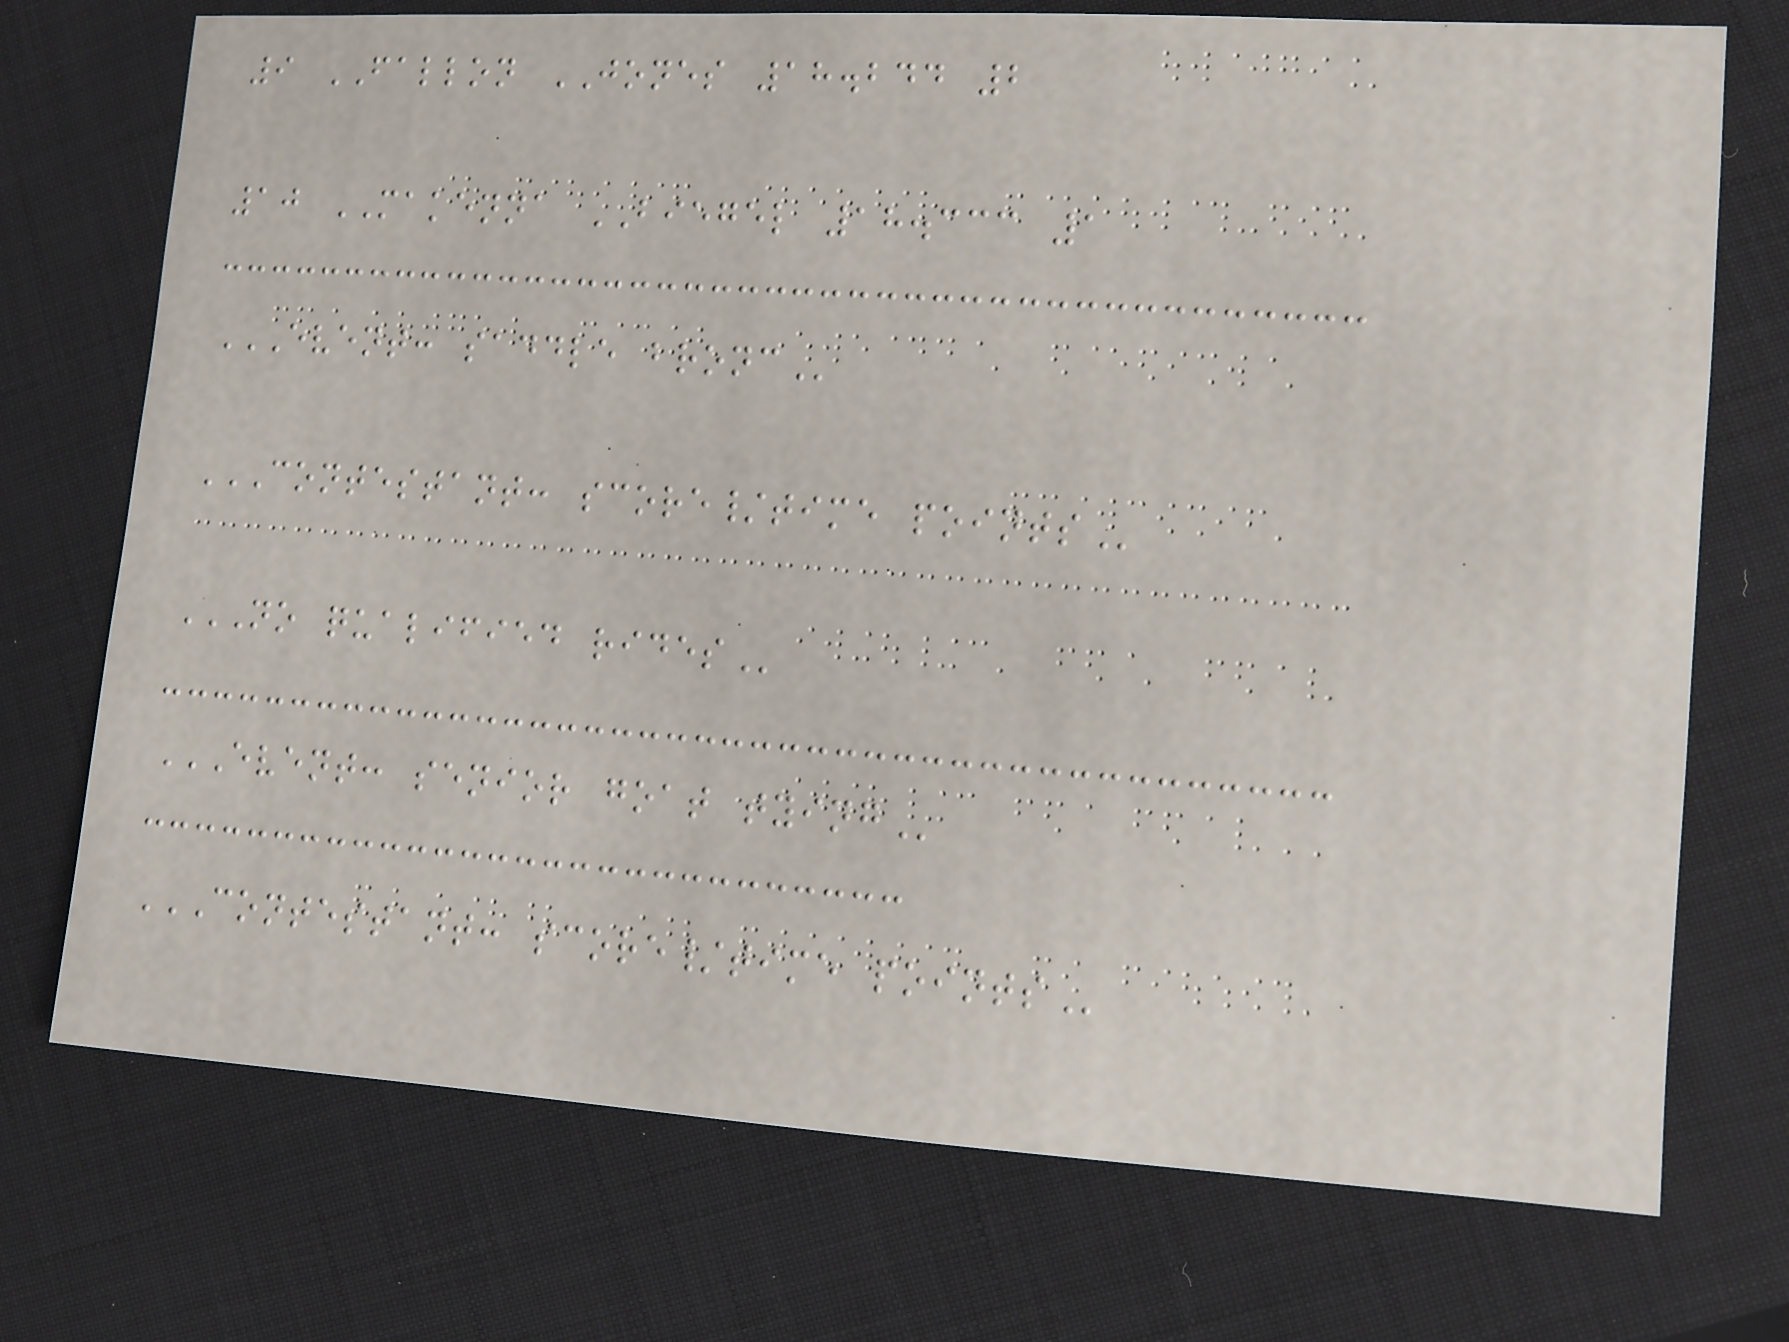9 FALLON JONES 18.244 2
10 MAKENNA BIEGEL 18.333 1
EVENT: SADDLE BRONC
CONTESTANT: SCORE/TIME POINTS
NO QUALIFIED RIDES
EVENT: SENIOR GOAT TYING
CONTESTANT: SCORE/TIME POINTS
